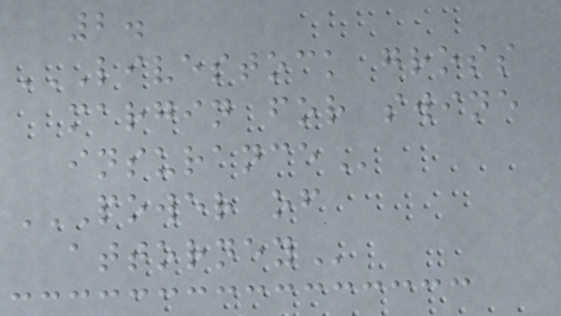2.
LIVESTOCK GROSS
MARGIN FOR SWINE
INSURANCE
POWER OF
ATTORNEY
